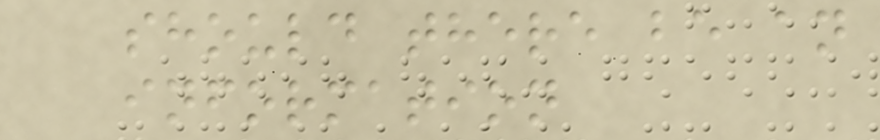should there be an
information
